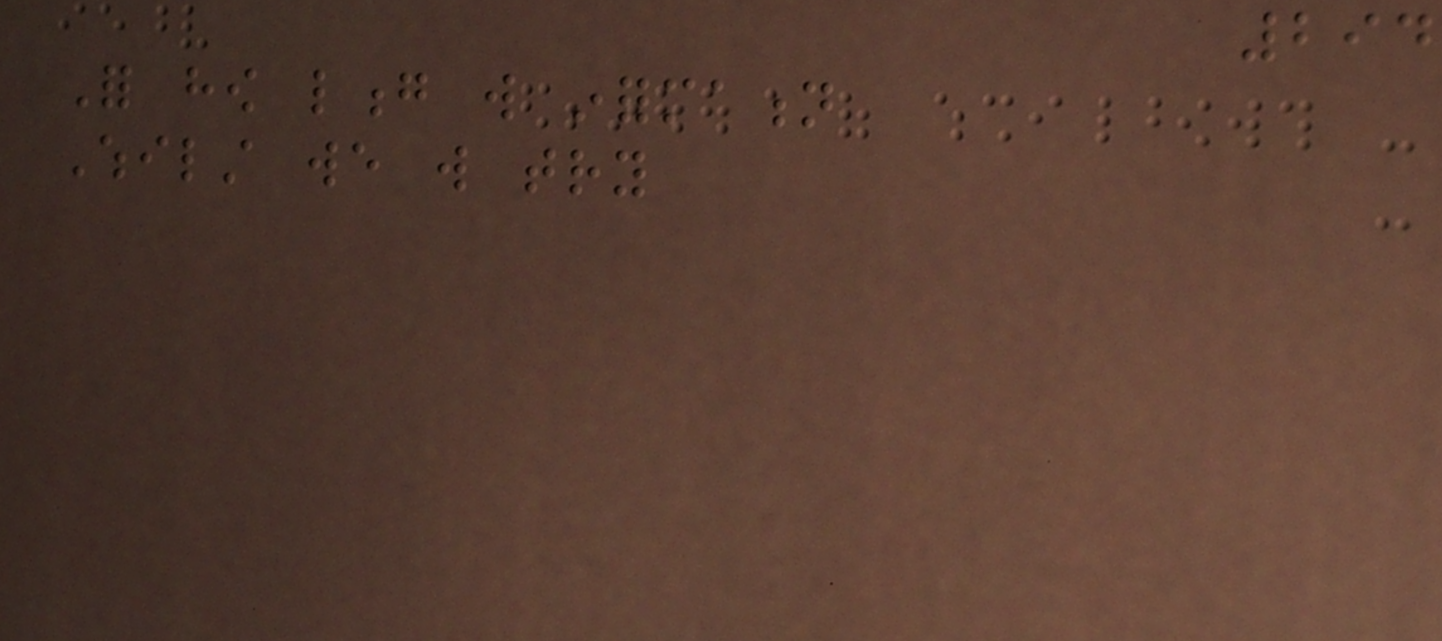294
For how long will information
Whilst we will try
